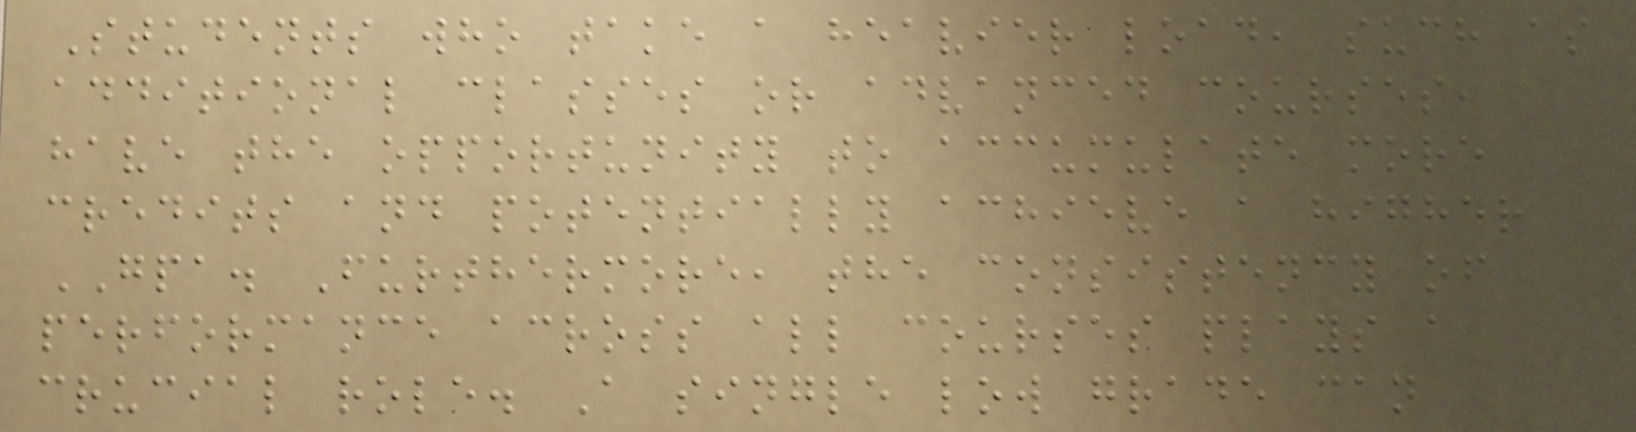Students who take a heavier load, such as
additional classes or advanced courses,
have the opportunity to accumulate more
credits and potentially achieve a higher
GPA. Furthermore, the consistency of
performance across all courses plays a
crucial role. A single low grade can
